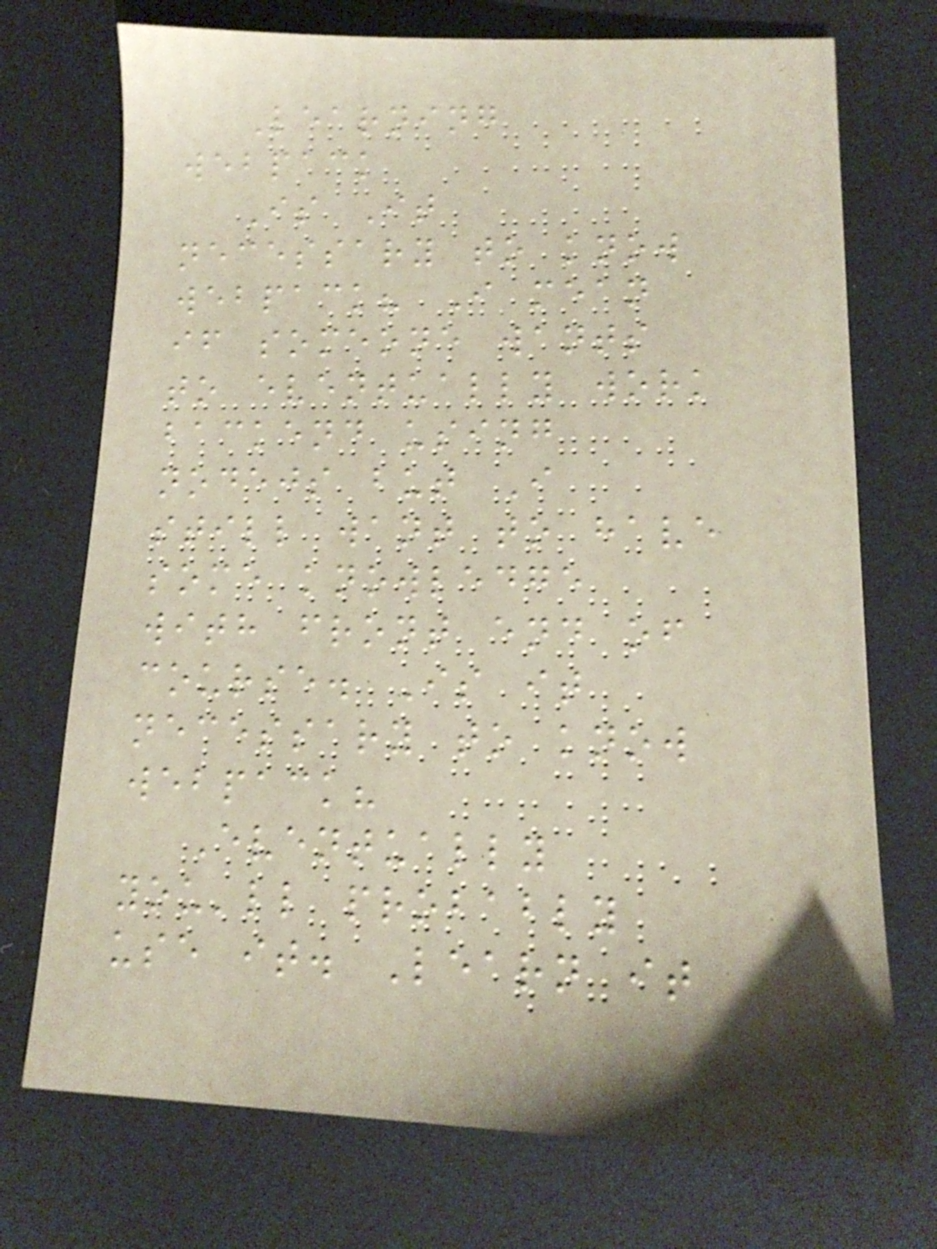Learning
webpack
Is It
necessary to know
webpack? I mean
if someone wants
to eventually work
backend using
nodejs but I
still want to have
some knowledge
with front end of
course. Is it
necessary to know
webpack?
Eventually
you'll probably
use it. Learn it
